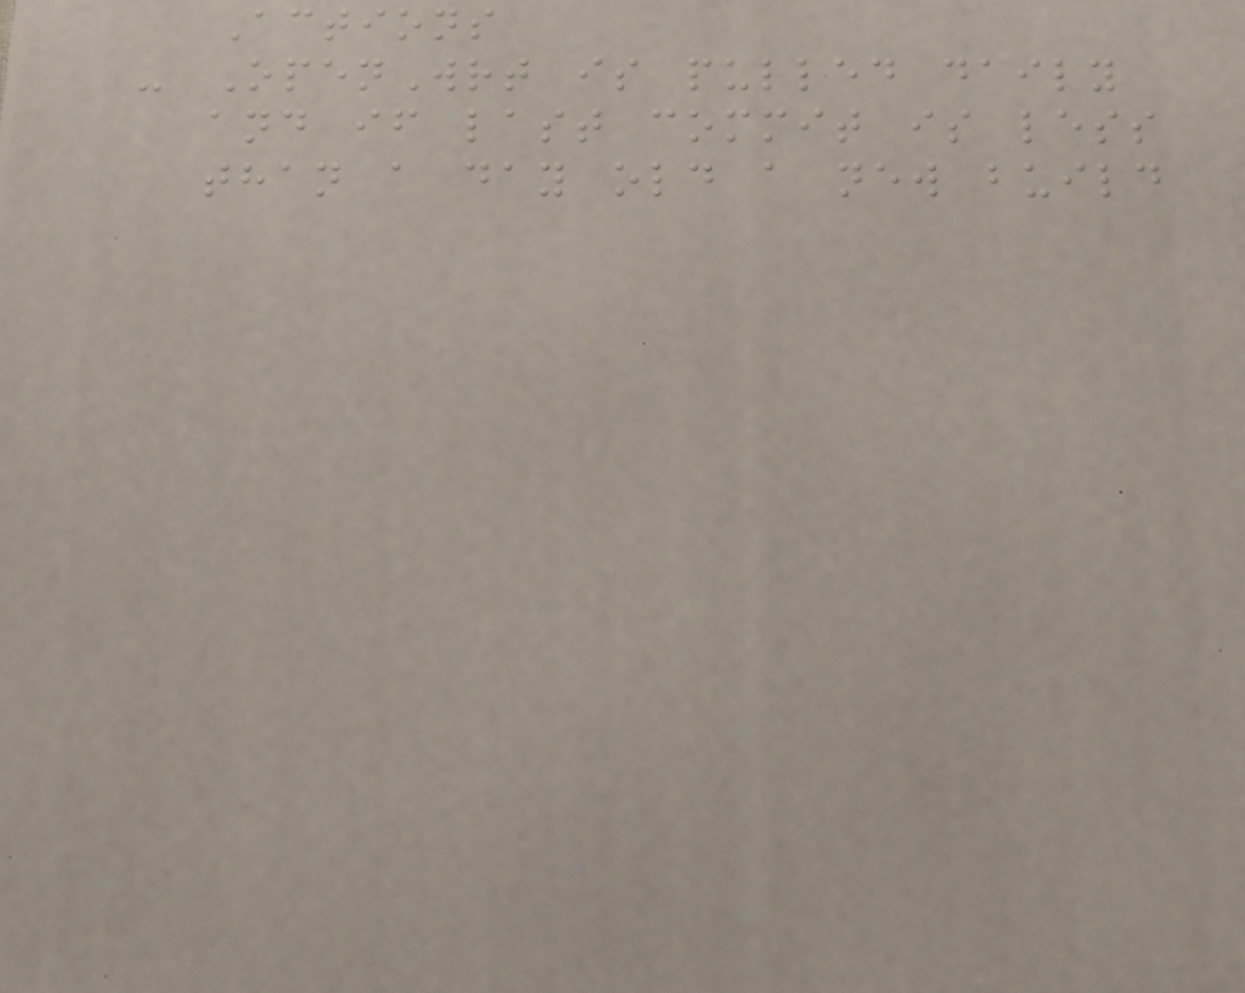Actions
- OpenWrt is pulled daily
and if last commit is less
than a day old a new build
